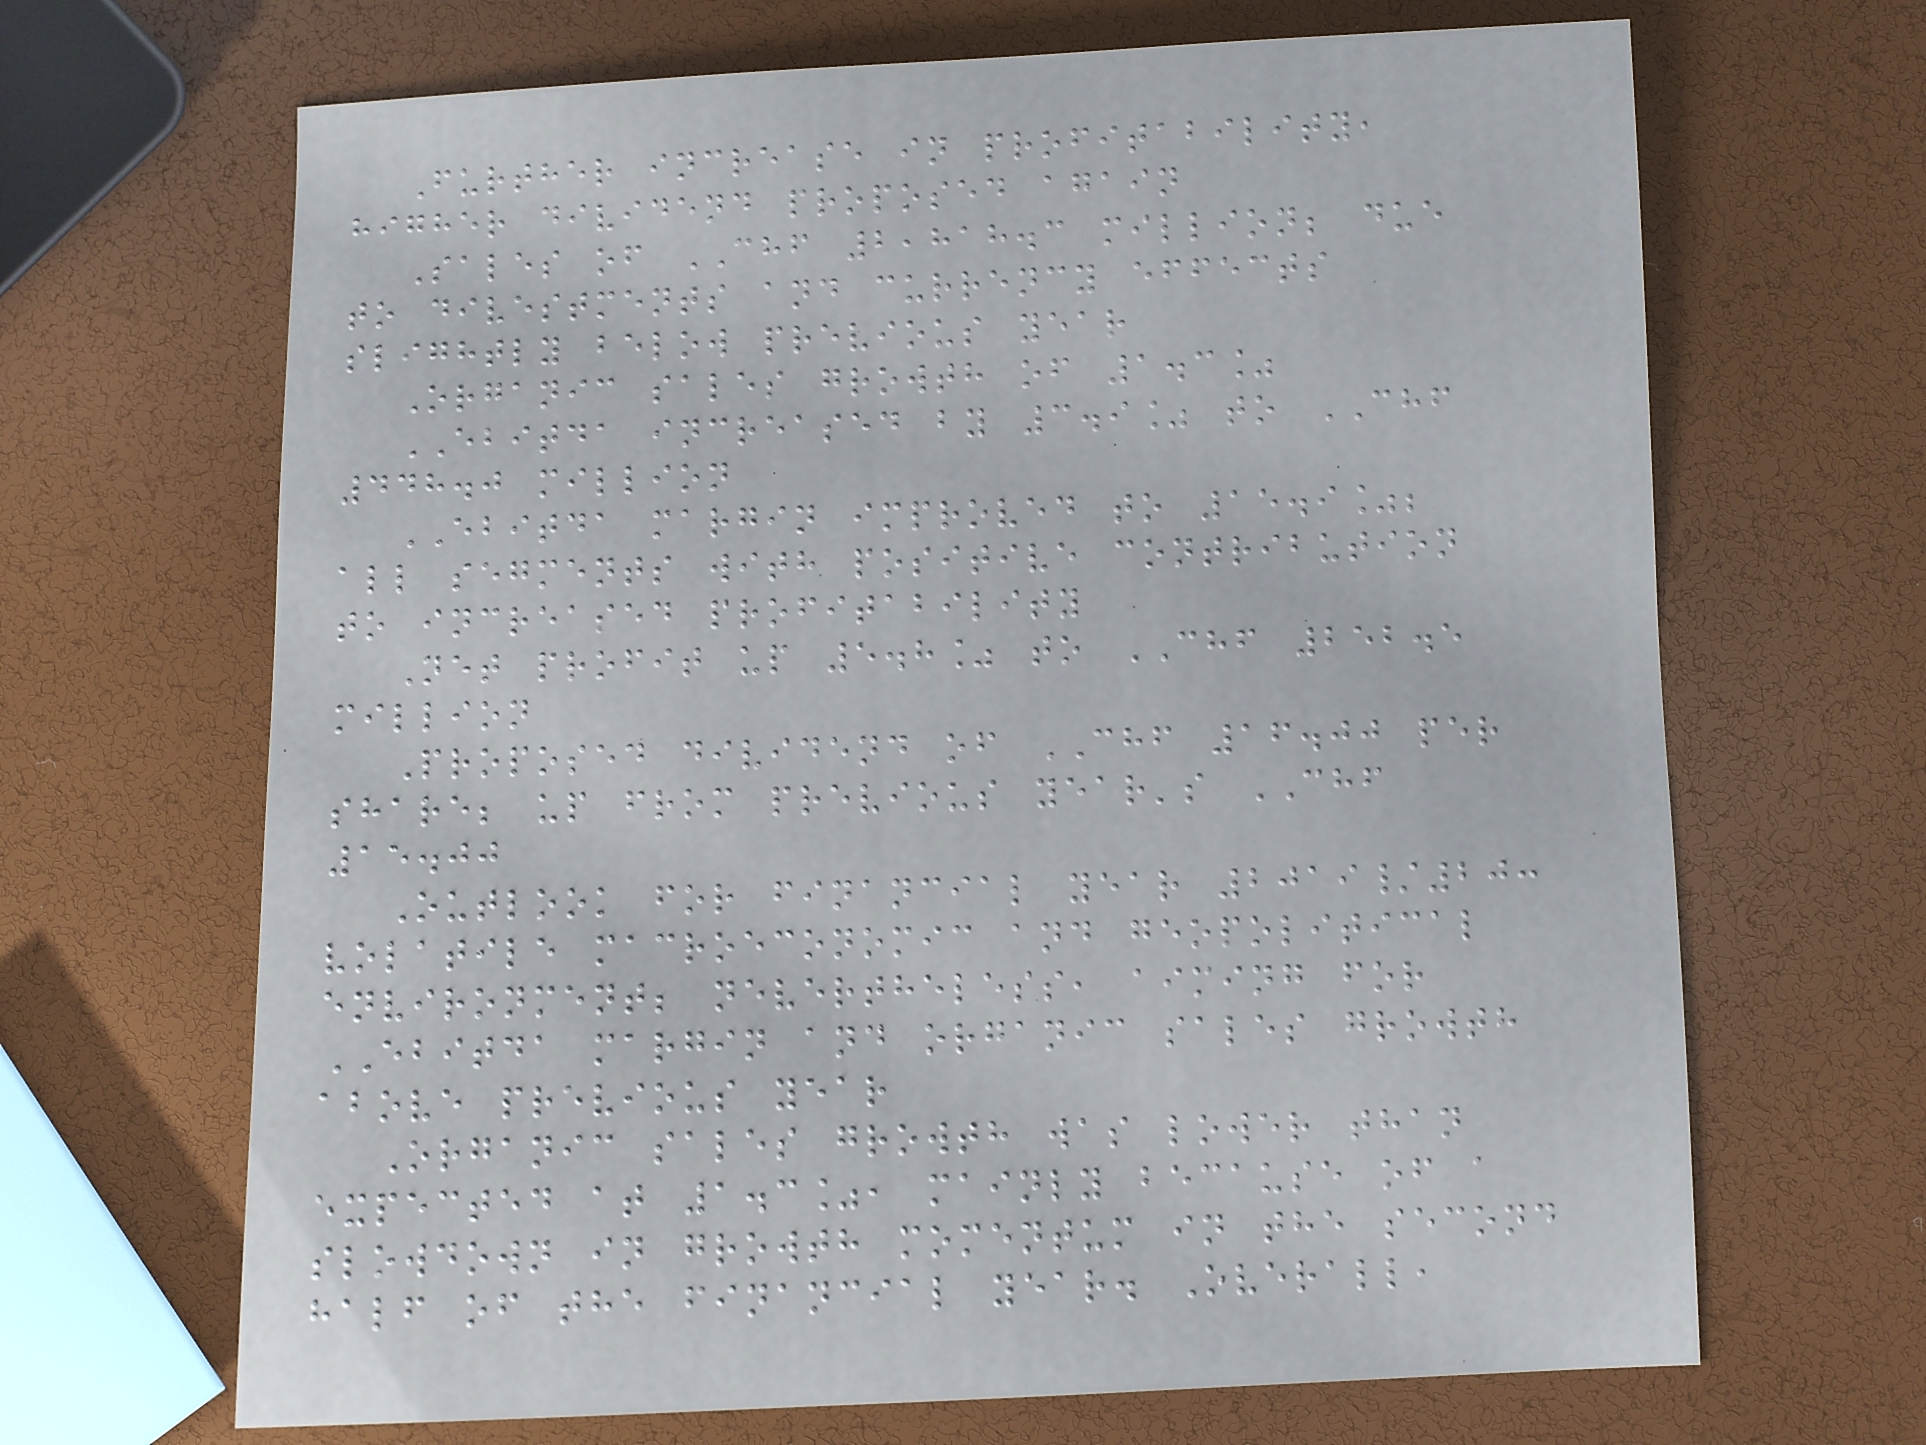Further increase in profitability,
higher dividend proposed again
Sales of CHF 2,818.3 million; due
to divestments and currency effects
slightly below previous year
Organic sales growth of 1.3%
EBITDA increased by 3.9% to CHF
448.0 million
EBITDA margin improved to 15.9%;
all segments with positive contribution
to increased profitability
Net profit up 5.8% to CHF 252.5
million
Proposed dividend of CHF 16.00 per
share; up from previous year's CHF
15.00
Outlook for financial year 2019/20:
volatile macroeconomic and geopolitical
environment; nevertheless, aiming for
EBITDA margin and organic sales growth
above previous year
Organic sales growth was lower than
expected at 1.3%, mainly because of a
slowdown in growth momentum in the second
half of the financial year. Overall,
